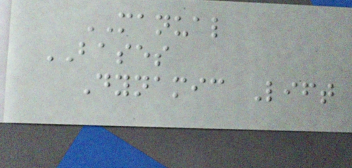MANUAL
BASES
Dynamic Lift
